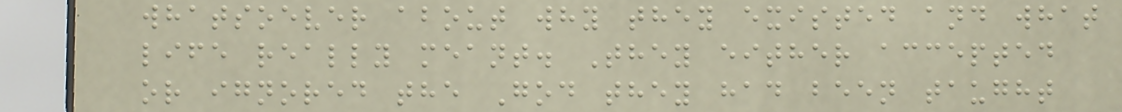whatsoever about why they existed and what
life really meant. They either accepted
or ignored the God they had been taught
